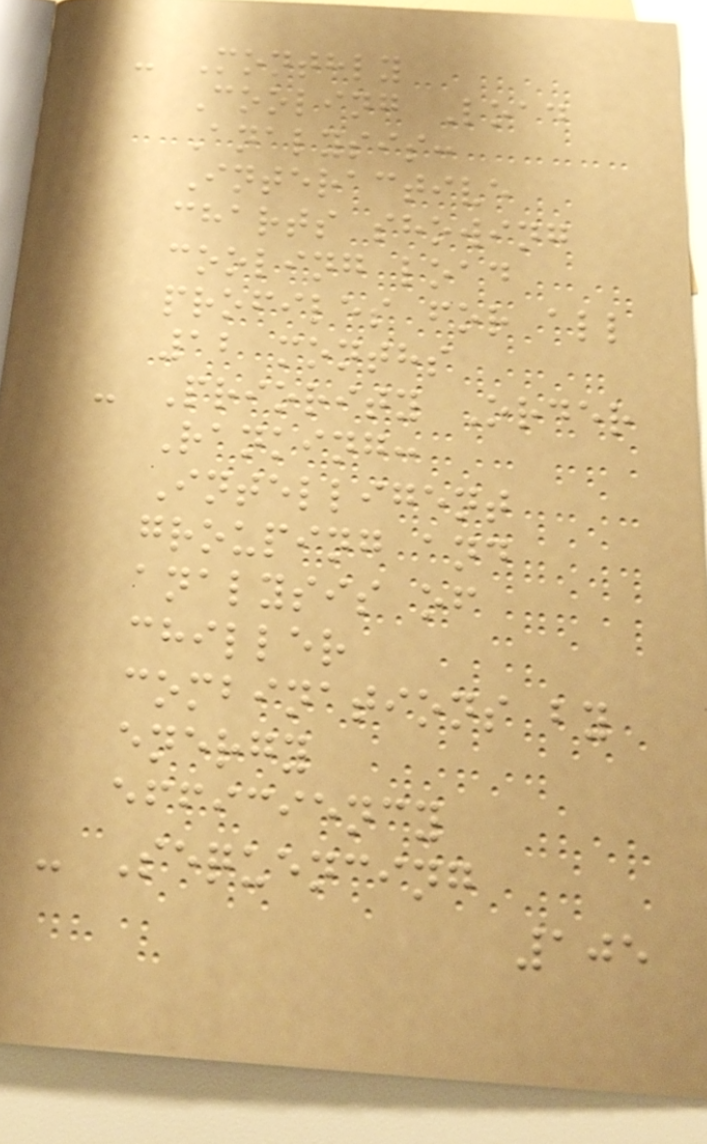- Monthly
Cooling Load
Analysis:
Interactive
charts showing
cooling load
profiles for all
12 months
- Priority Order
Ranking:
Intelligent
grouping and
analysis of
chiller
combinations by
energy
efficiency
- Sequencing
105
